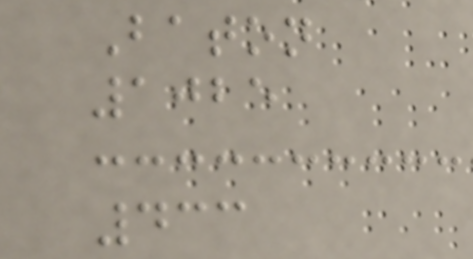Baton
1025
433
